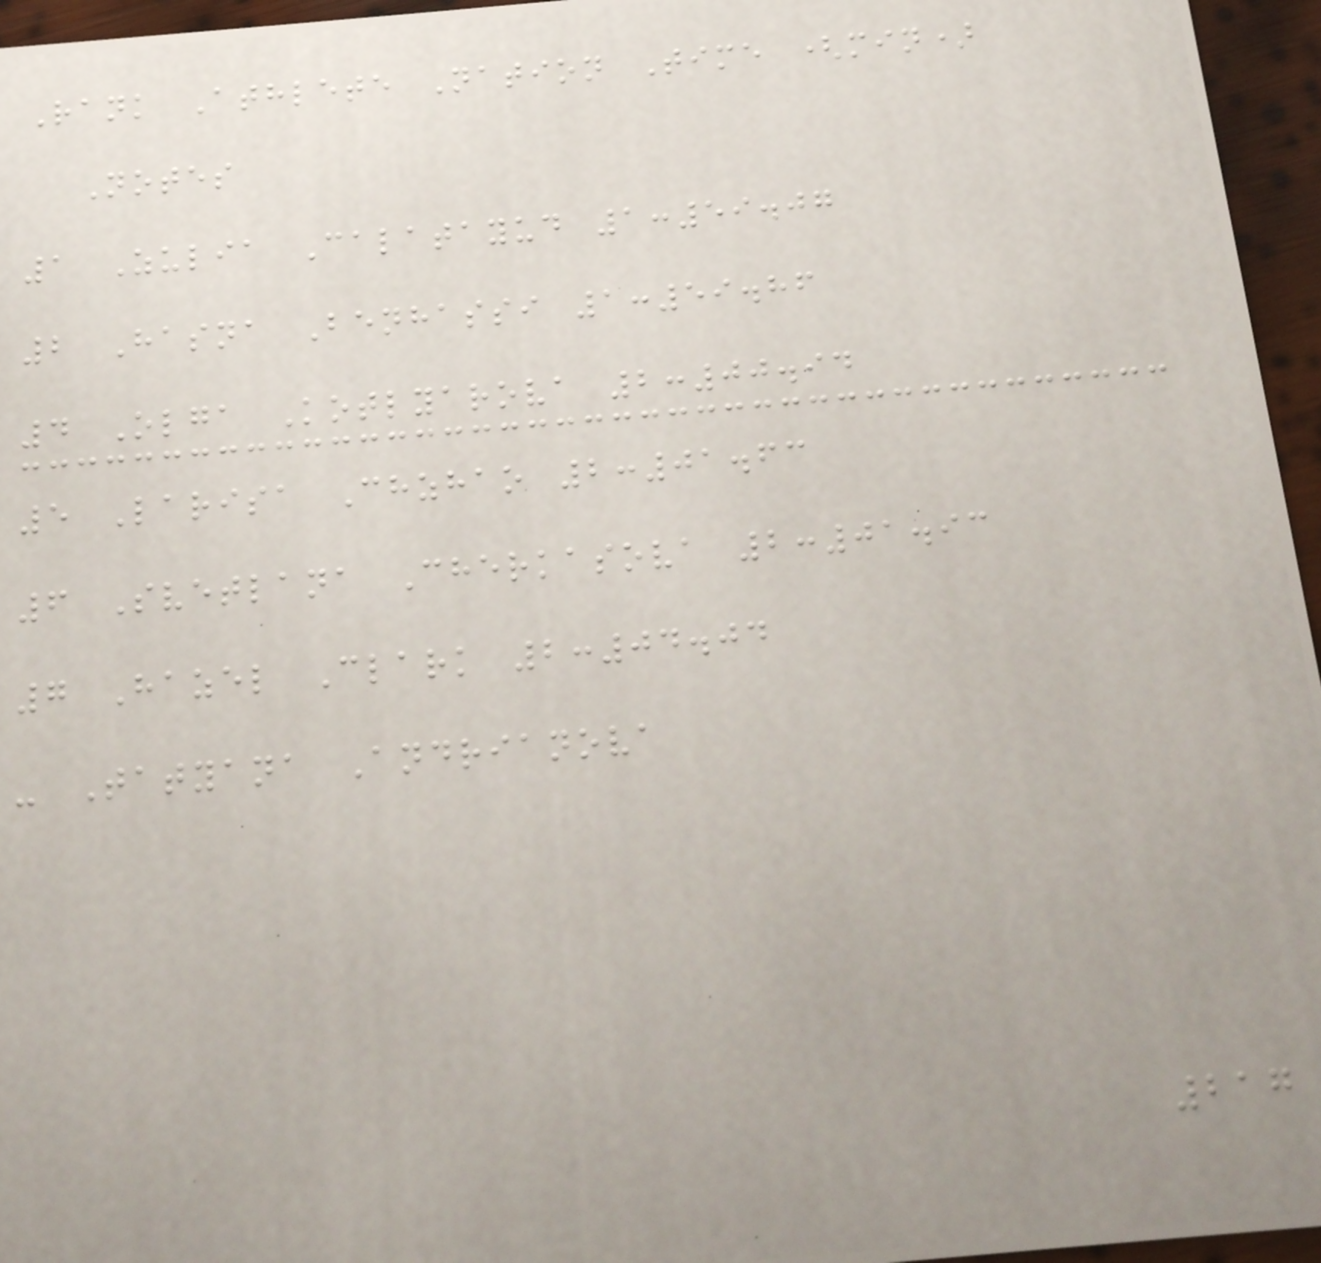Rank Athlete Nation Time (min)
Notes
1 Zulia Calatayud 1:59.07
2 Hasna Benhassi 1:59.86
4 Olga Kotlyarova 2:00.94
5 Larisa Chzhao 2:01.63
6 Svetlana Cherkasova 2:01.93
7 Hazel Clark 2:04.04
- Tatyana Andrianova
217
